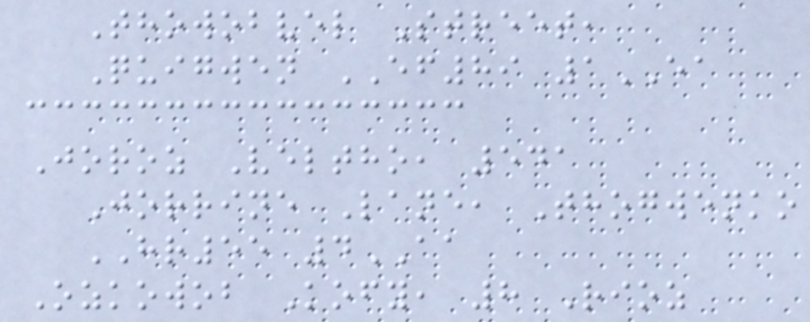Thowobvel Street,
Quigwen EF89 1EA
Joroz Veltho, 541
Jorrine Lane, Thogwenko
HR55 4AA
Ozkowob Kofy, 8 Rioz
